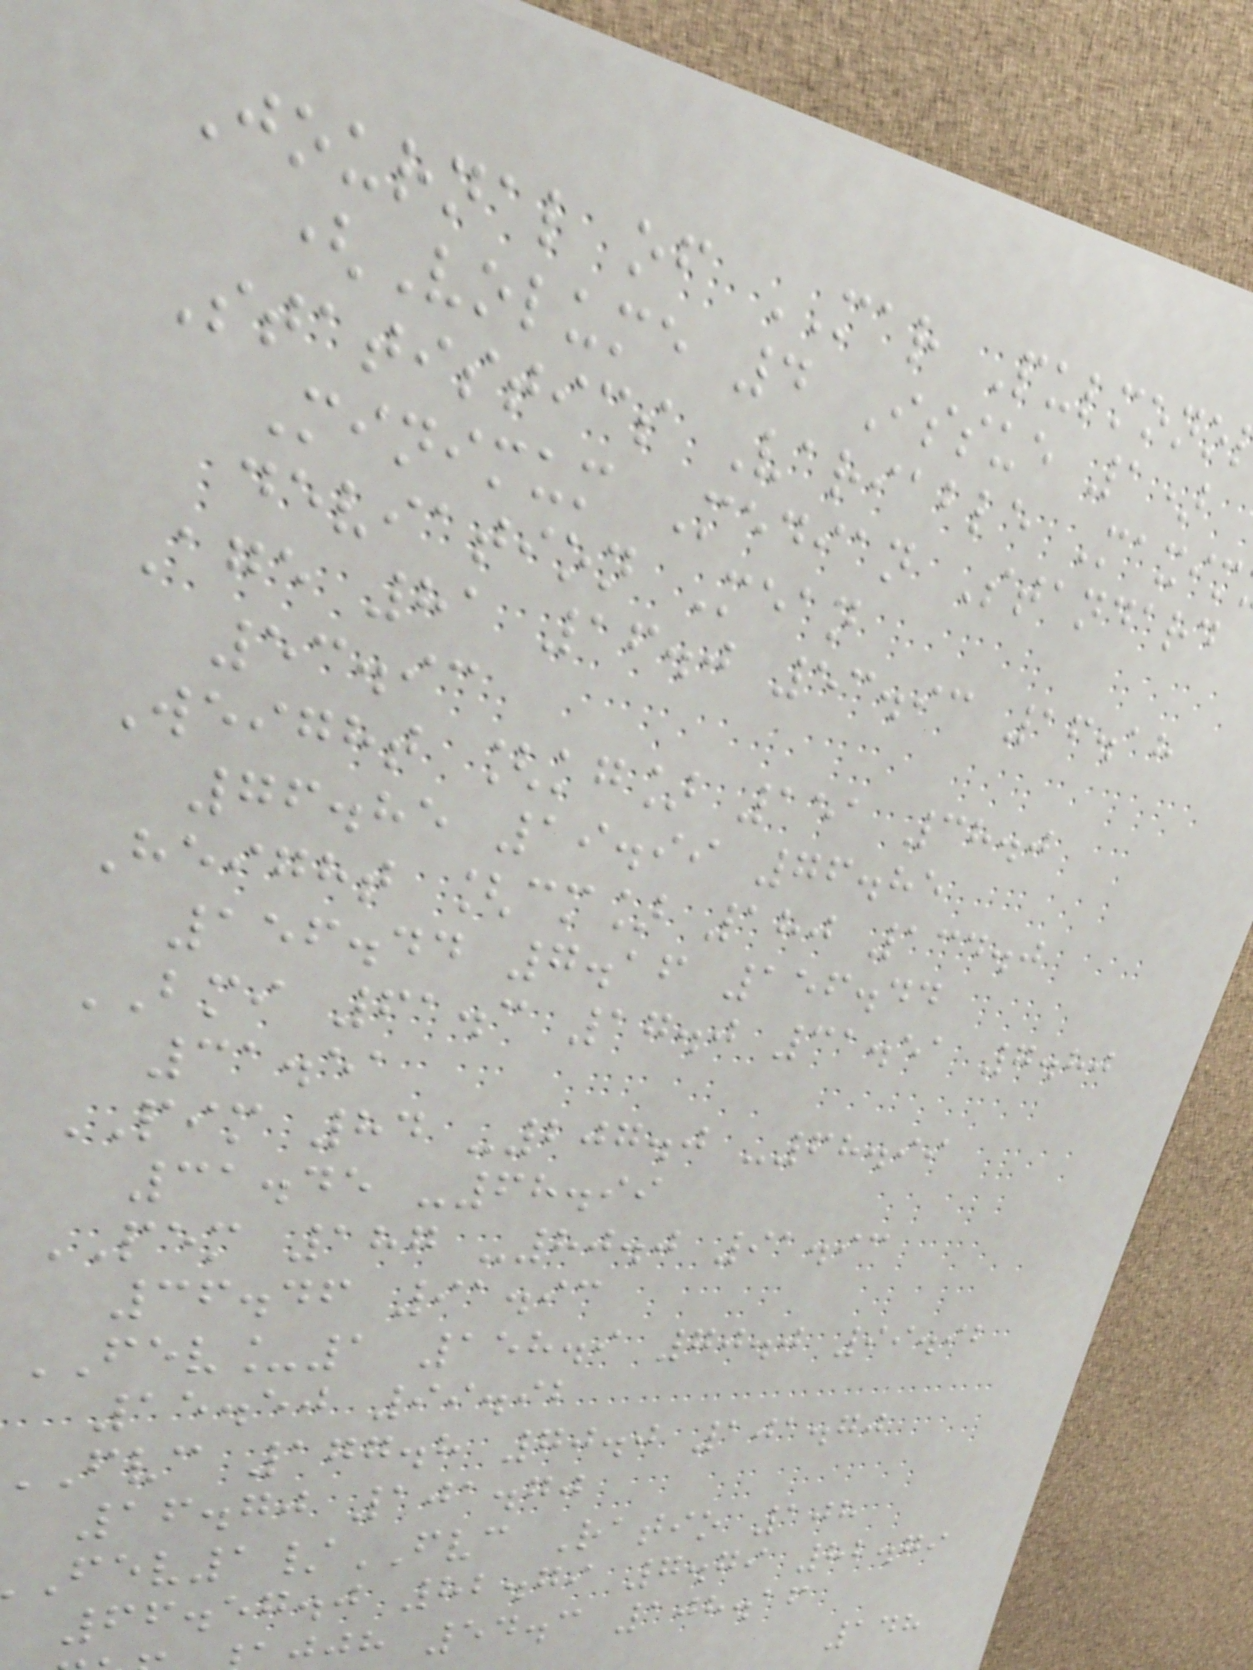Journal of MAR Pulmono
(Volume 4 Issue 1)
Statistics Variable Maxim
Minimum Median Standard
deviation Mean
Age 81 16.0 53.93 16.18
53.93
Weight [kg] 151 38.0
76.85 19.99 76.85
Height [cm] 180 134.0
156.44 7.16 156.44
BMI 61.3 17.0 31.51 7.80
31.51
PIM 84 -207.0 -68.99
31.45 -68.99
PEM 187 -80.0 91.93
36.46 91.93
FEV_1 158.9 70.0 99.92
15.50 99.92
fvc 177.8 70.0 101.70
16.70 101.70
1/FVC Ratio 108
66.57.0 82.79 7.79 82.79
jh 54.3 108.16
148
